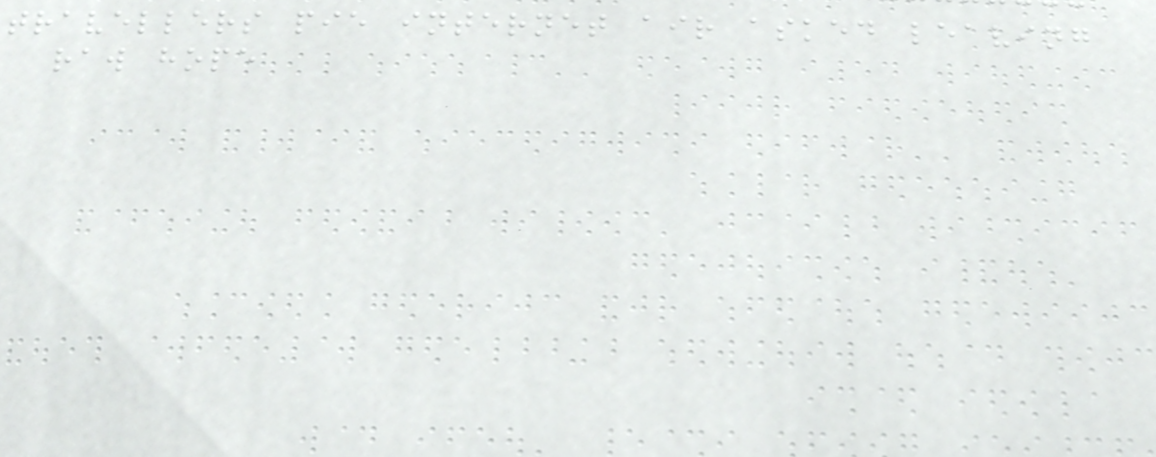travellers pie internet air asked leaving
raw hope
